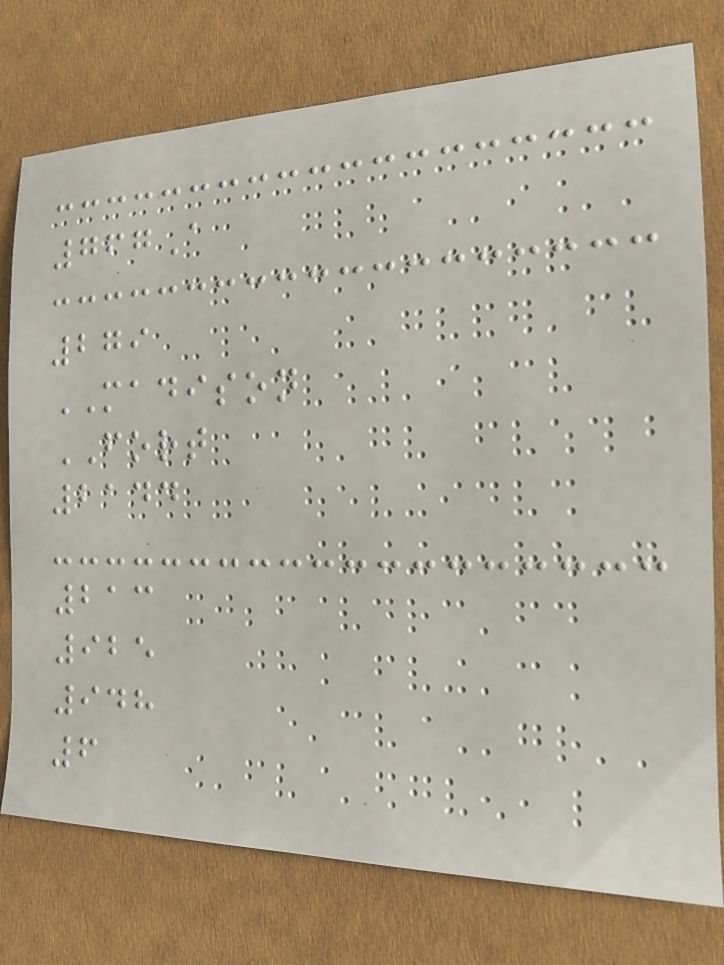767A
279
MADISON
FORT
2144
213
925
948
6
